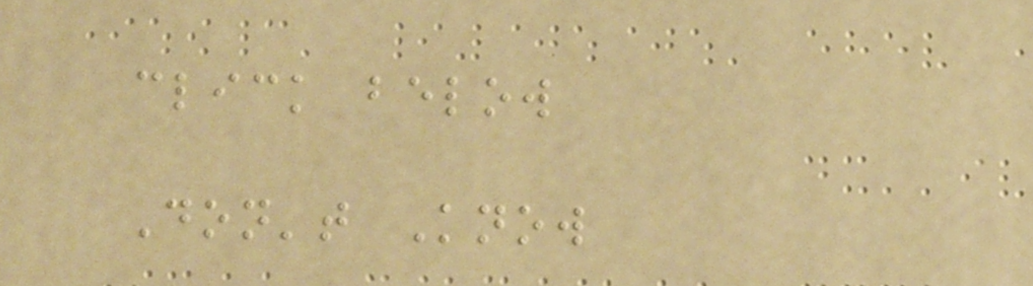click below
Don't Know
